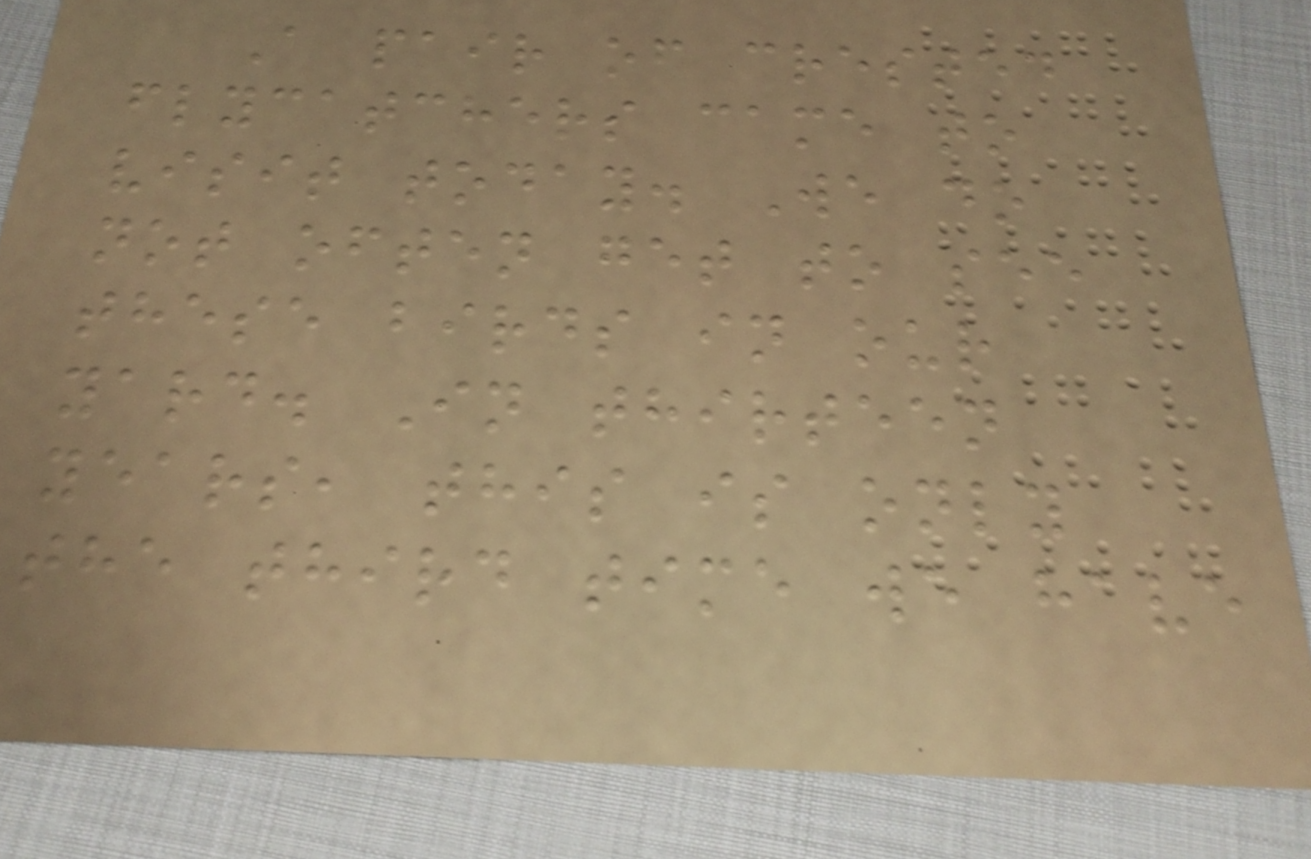A pair of crested
flycatchers came to
visit today. We do
not often get to see
these birds in our
yard. In thirteen
years, this is only
the third time we have
